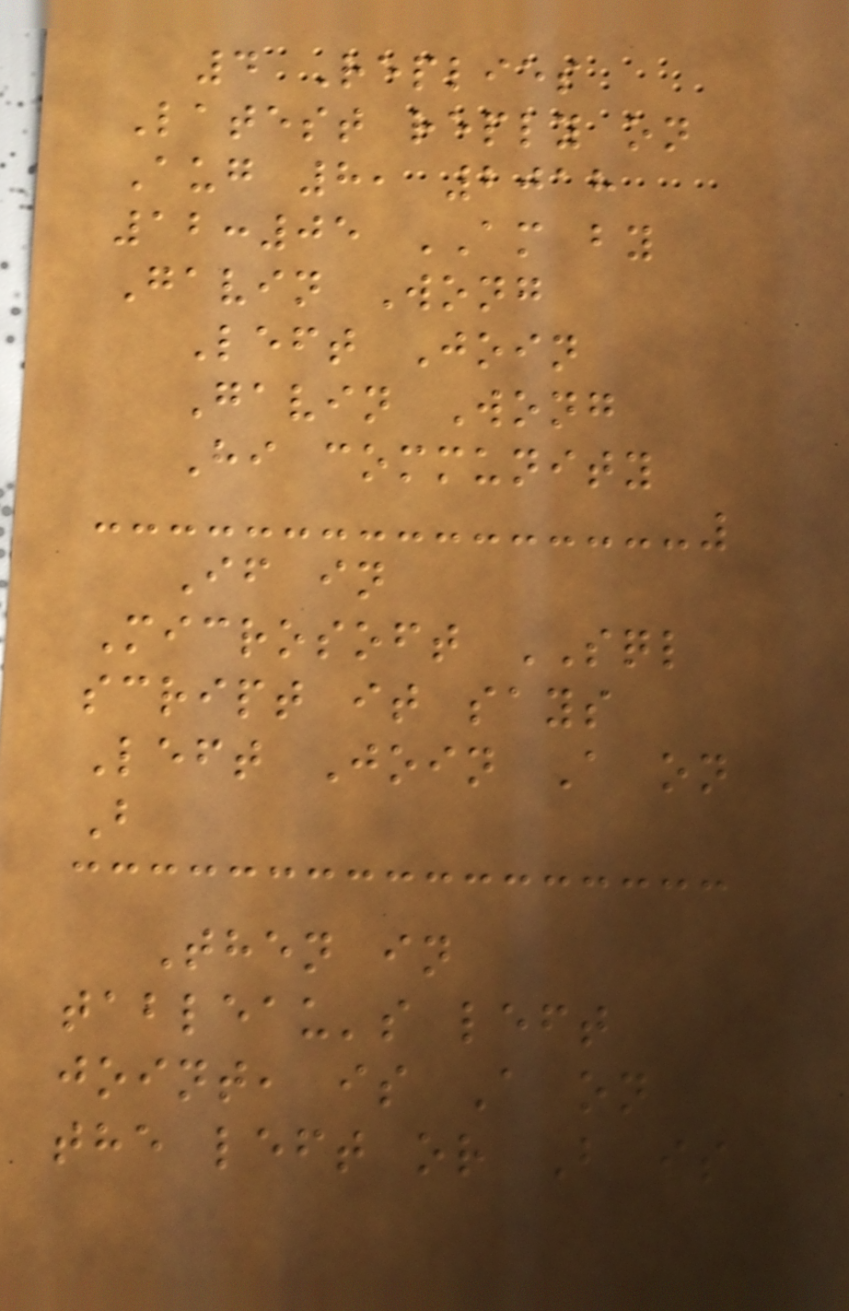4 Replies
Latest reply on
Aug 8, 2018
12:05 AM by
Gavin Wong
Left Join
Gavin Wong
Hi community
If in
Microsoft SQL
script it says
Left Join A on
B
Then in
tableau's left
joint, is A on
the left or B is
